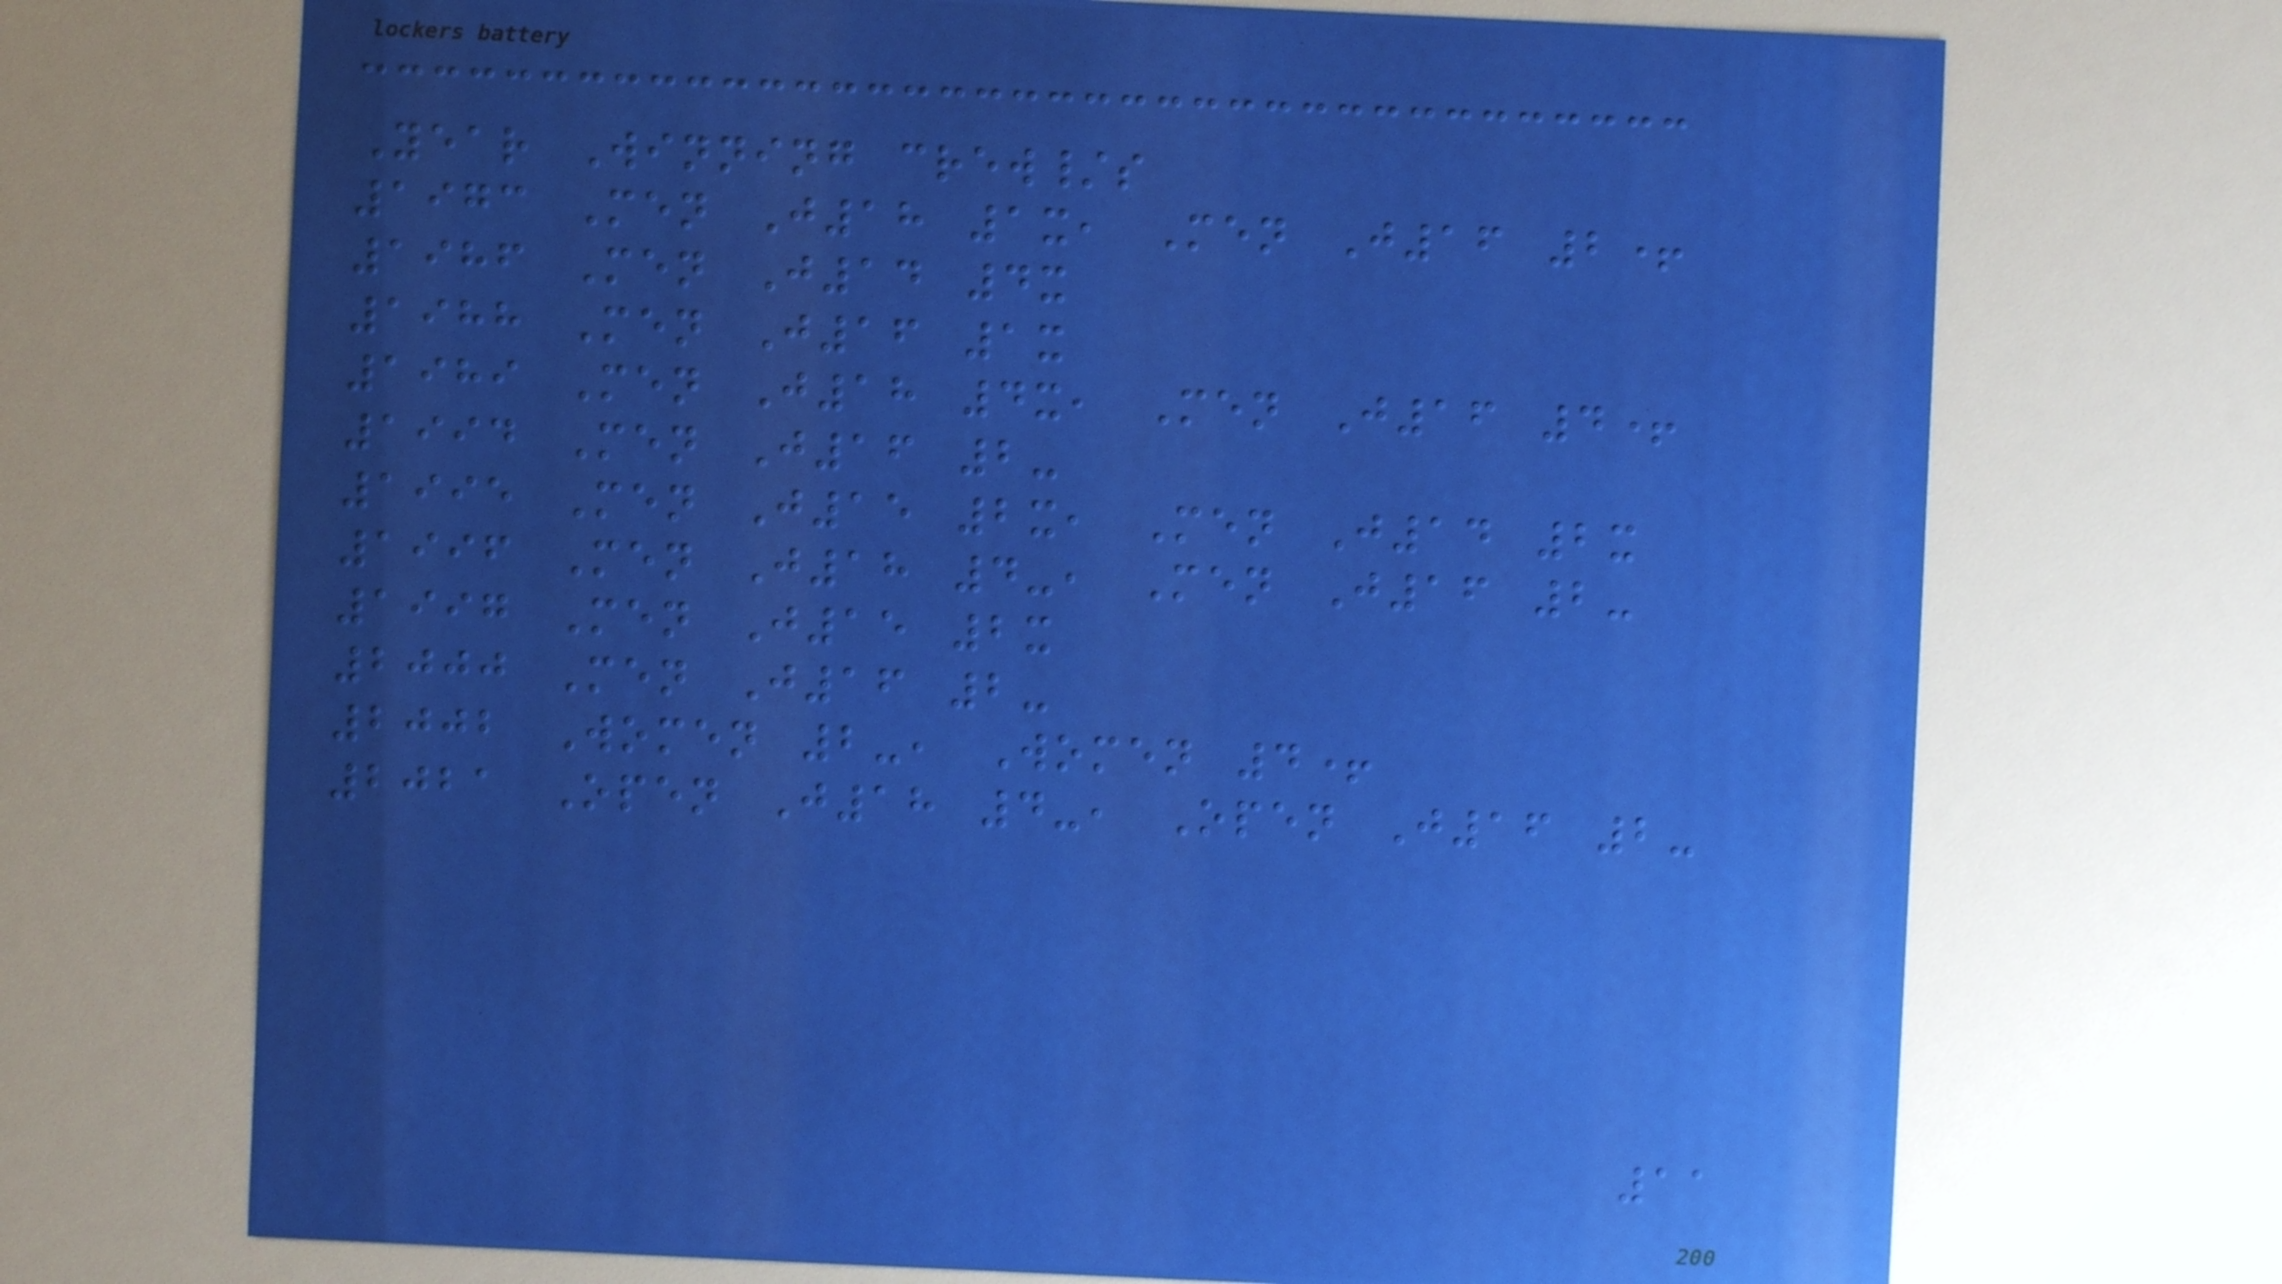Year Winning crew/s
1973 Men J18 1x, Men J16 2+
1986 Men J14 4x
1988 Men J16 1x
1989 Men J18 4x, Men J16 4+
1994 Men J16 2-
1995 Men J15 2x, Men J14 2x
1996 Men J18 4-, Men J16 2-
1997 Men J15 2x
2000 Men J16 2-
2002 Women 2-, Women 4+
2021 Open J18 4-, Open J16 2-
11
